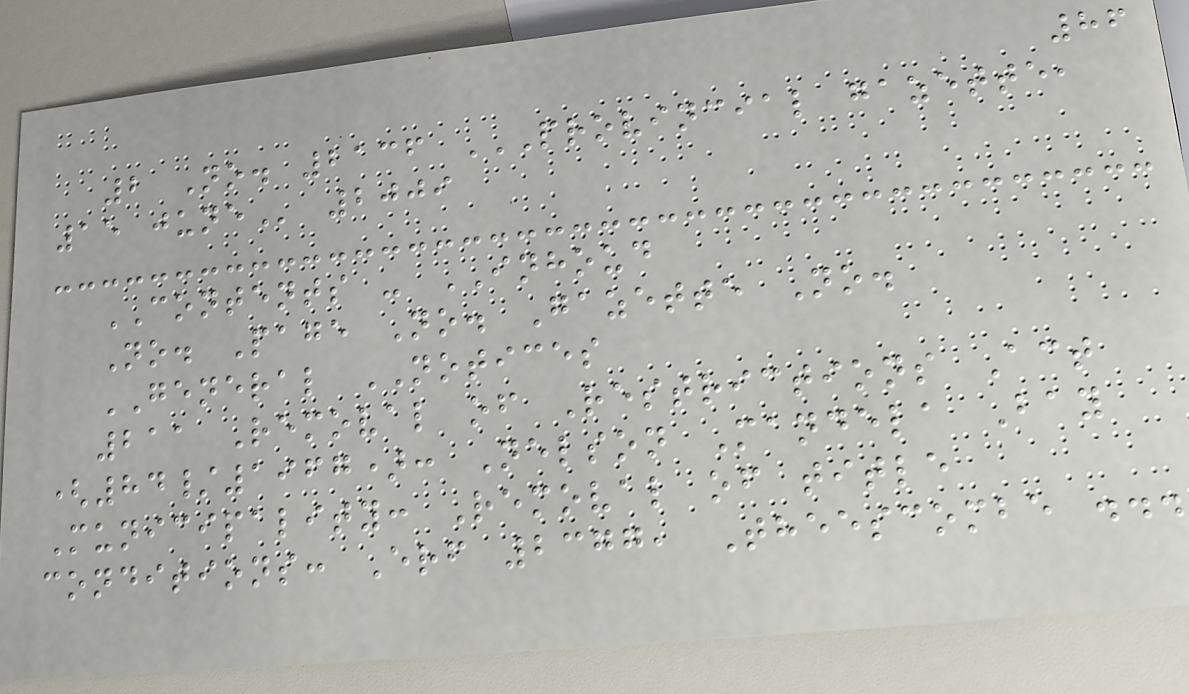86
2 No. 2136 PROVINCIAL GAZETTE,
15 JUNE 2009
CONTENTS - INHOUD
No. Page No. Gazette No.
GENERAL NOTICES
211 Removal of Restrictions Act
(84/1967): Nelson Mandela Bay
Municipality: Removal of title
conditions: Erf 2377, Theescombe ...
